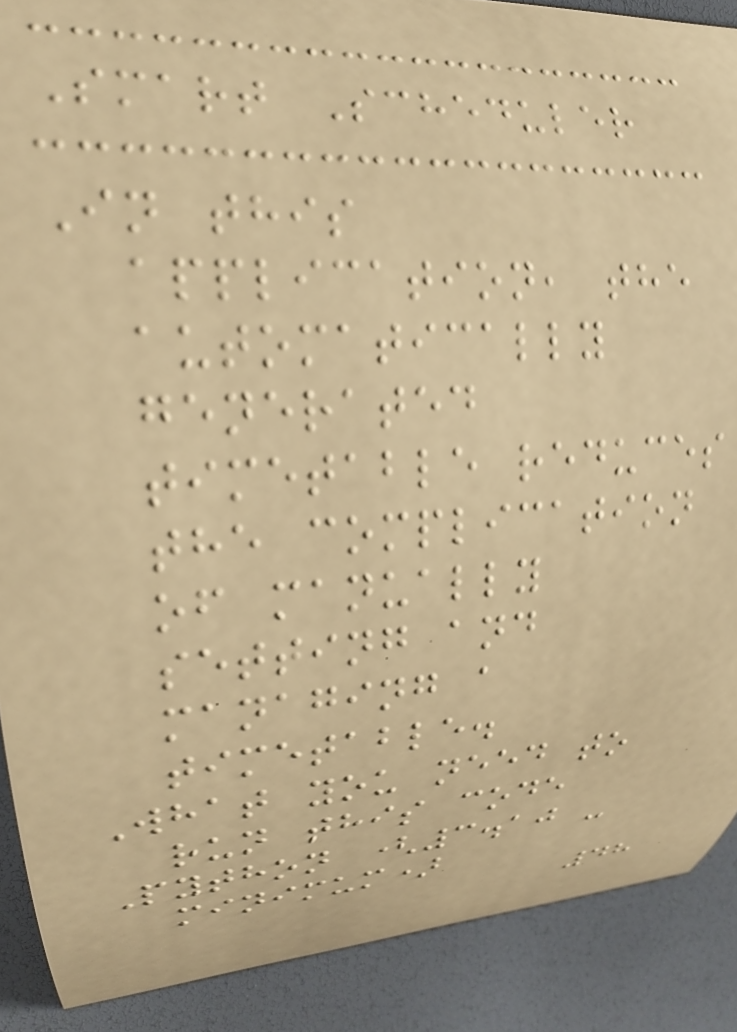Smart Scheduler
In this
application, the
automatically
generated
timetable reduces
the complication
of manually
setting and
managing a
timetable.
What you need to
run this code
Python (3.10 -
minimum)
48
